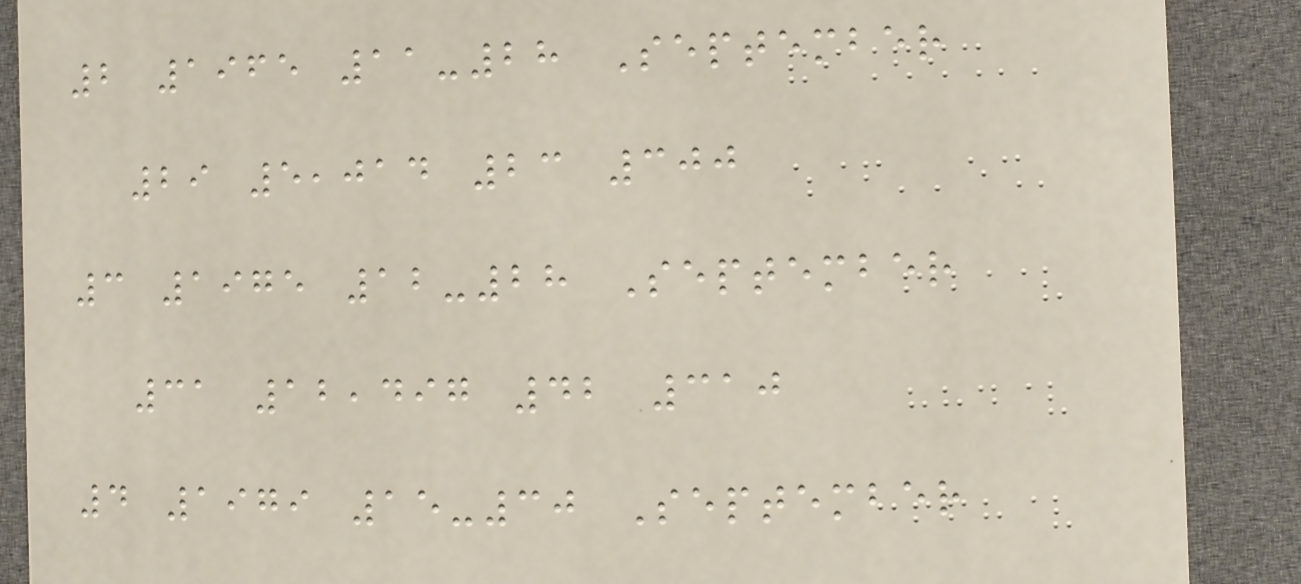2 1965 11-28 September
29 5,014 23 300
3 1975 12-28 September
31 12,497 42 310
4 1979 15-30 September
